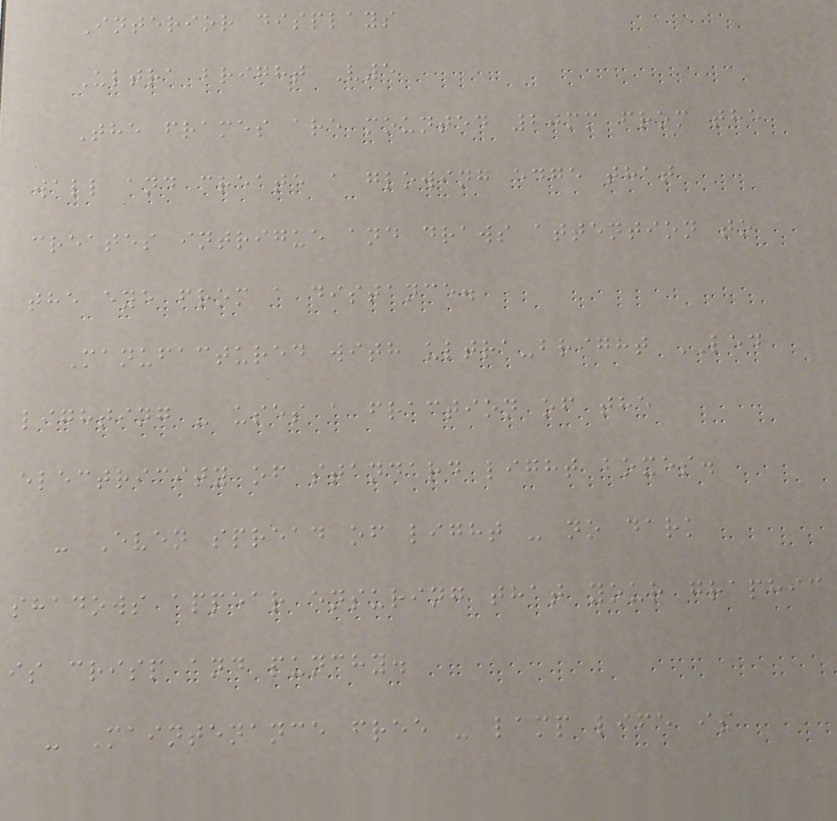Interior displays
Ultra bright V5
The frames are mounted 20mm from the
wall and create a glowing edge that
creates intrigue and draws attention to
the eye from a distance.
Manufactured with ultra-bright LED
lighting - uses a fraction of the
electricity of standard light boxes.
- Even spread of light - no dark
shadows appear ensuring that your graphic
is crisp and punchy.
- Maintenance free - lamp life is
